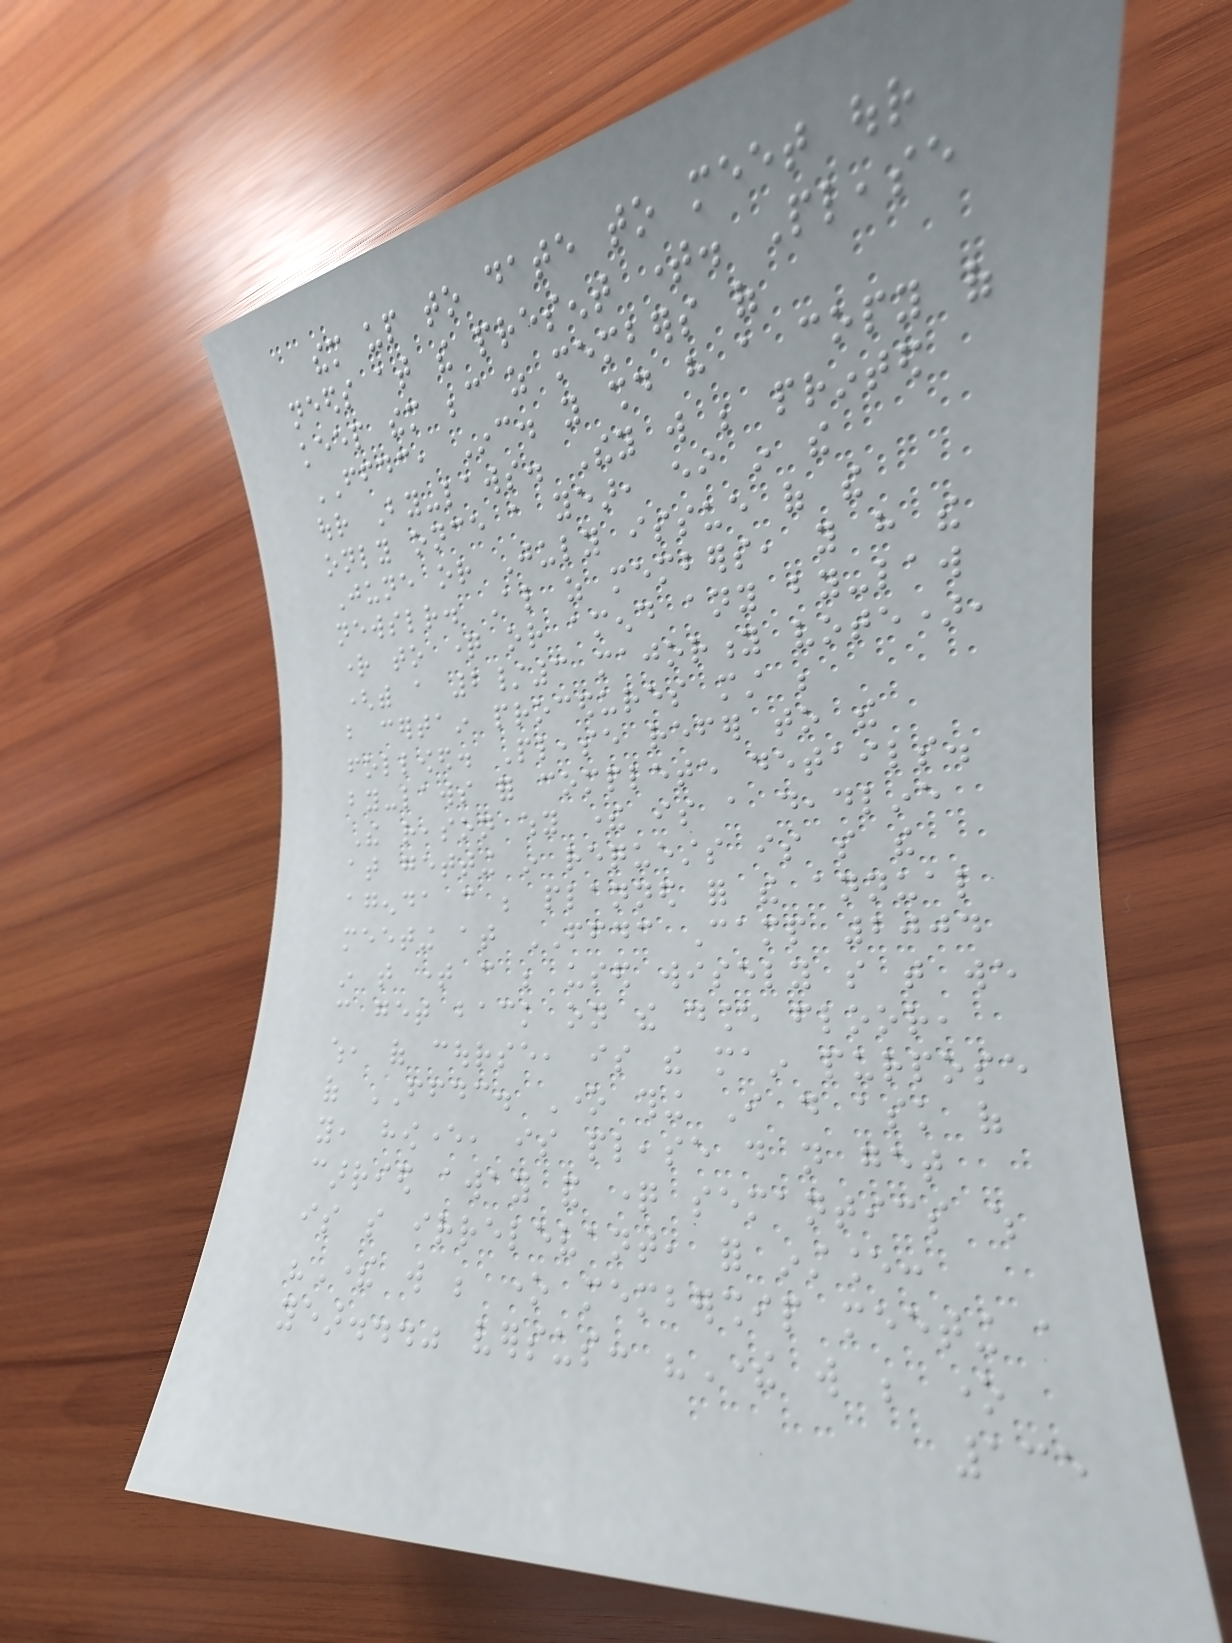them up to date to meet our
needs at the present time. Please
keep them because as members of
FFDC, Inc. you should have a copy of
our By-laws. They will be printed
only once a year, either in the
June or July issue of the
newsletter. Also as members, you have the
right to question or amend any by-law
(with a 2/3 majority vote),
but certain procedures must be
followed. Please refer to the
by-laws for complete details.
The reason why there is a deadline
at getting in requests is so the
agenda can be planned for the annual
meeting at FFDC Camp 2004
in that time can be used wisely so that we
can get back on the dance floor,
which, of course, is the main purpose
of FFDC. One thing I do ask of
you, however, is please do not get
carried away and question semantics which
is so irrelevant, for instance:
"There will be one membership meeting a
year..." versus: "There will be one
135
